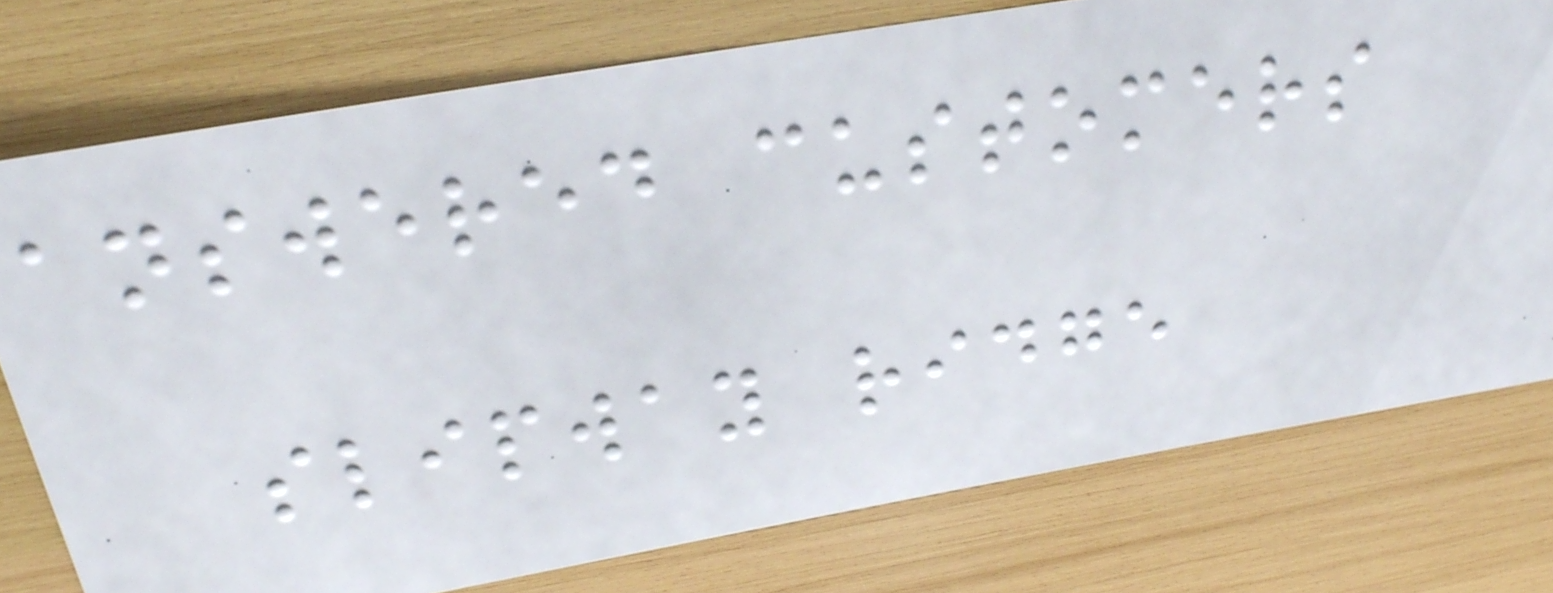answered customers
slipway ridge
